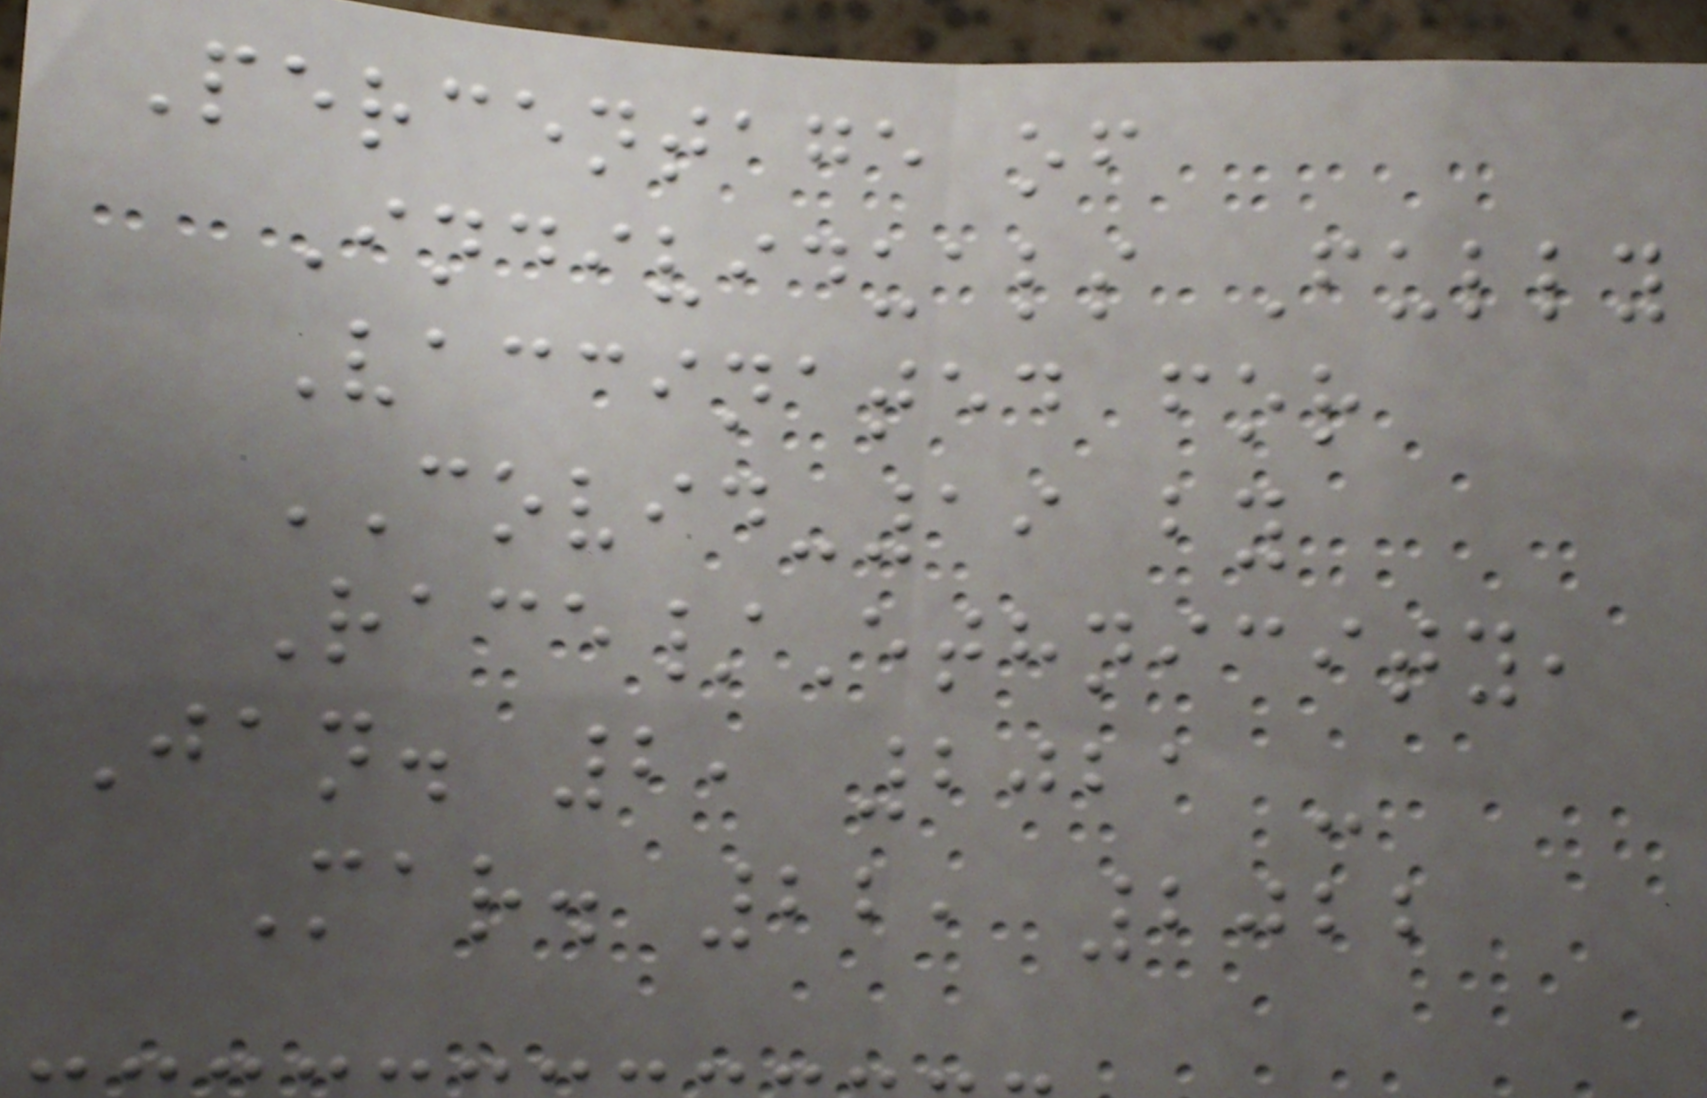Percentage of
Individuals Fully
Vaccinated for
COVID-19 by
Race/Ethnicity,
Jan. 2, 2021 -
Mar. 22, 2022
